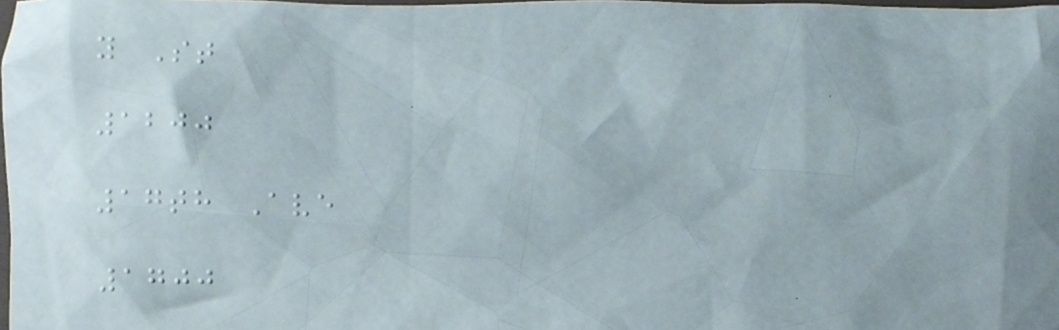y St
1200
17th Ave
1700
